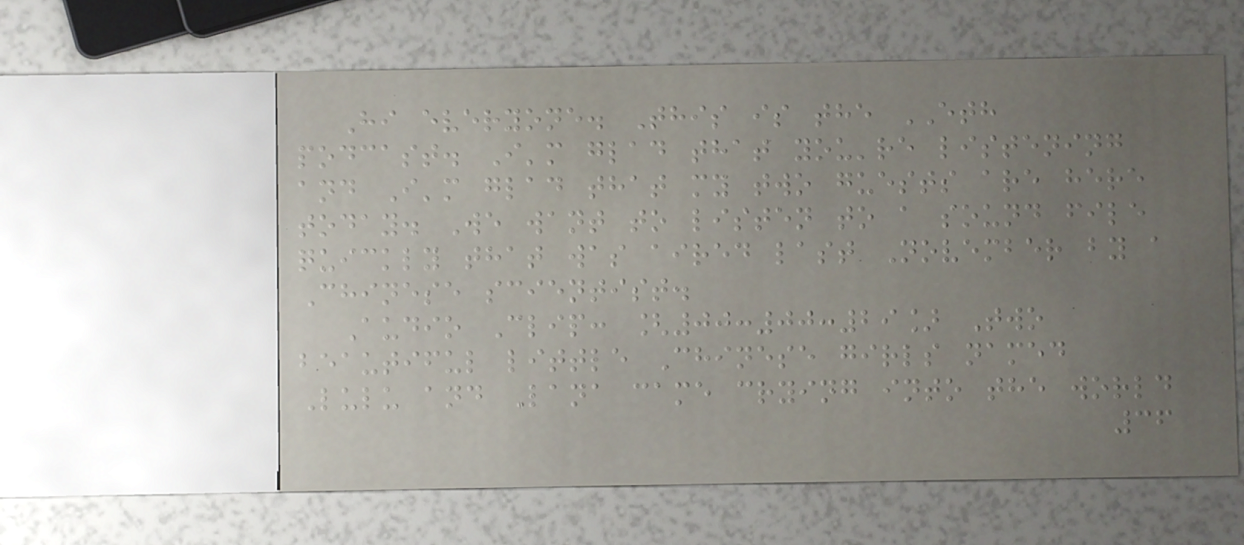Hi everyone. This is the ETH
podcast. I'm glad that you're listening
and I'm glad that my two guests are here
today. We want to listen to a sound file
quickly that was aired last November by a
Chinese scientist.
Audio Clip: [00:00:29] Two
beautiful little Chinese girls named
Lulu and Lana came crying into the world
36
